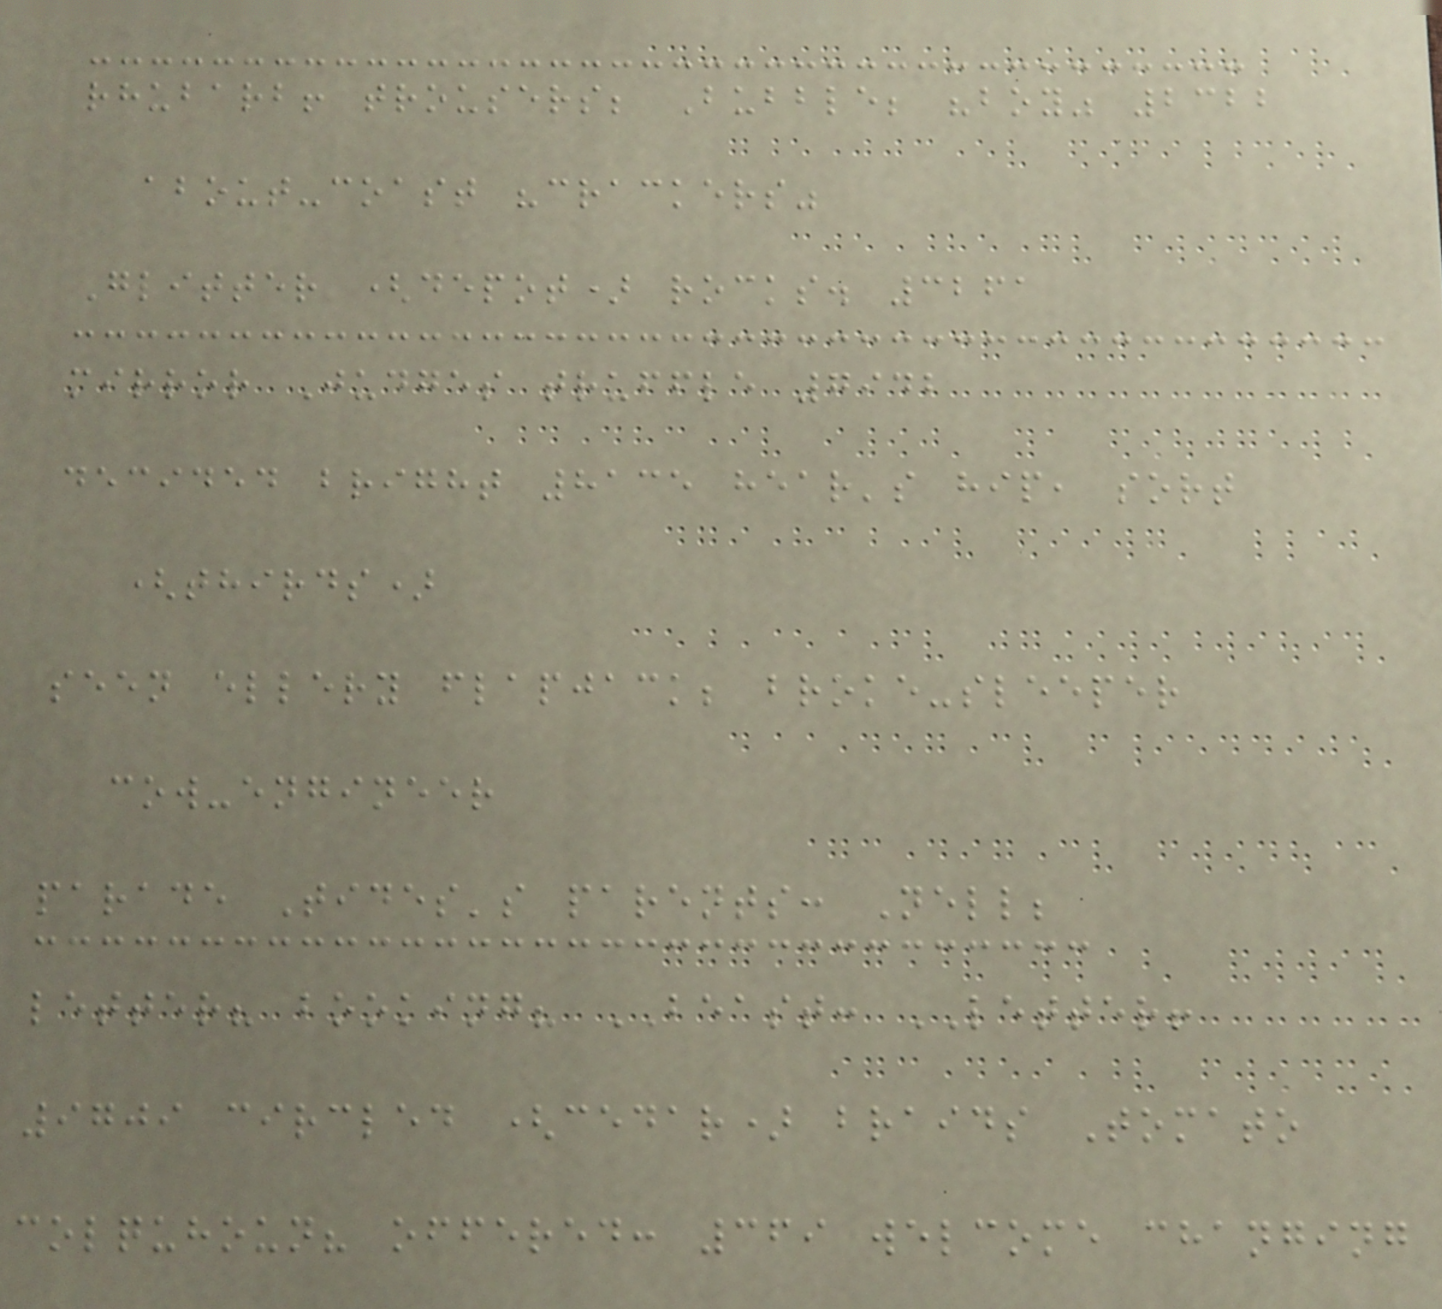rhubarb! trousers; Bubble; "boy" 2322
about-coast "crackers"
Glitter (depot) rocks. 3261
mirror Judges truffle 7942
decided bright 8135 hear's hip, sort
(thirds)
seen ellery flapjack; broke-sleeper
cow-engineer
parade Tides's parents: Nell;
letter? booking? BEAST: LETTER!
9709 circled (cedar) braids Tomato
colquhoun? offered: 369 welcome changing
